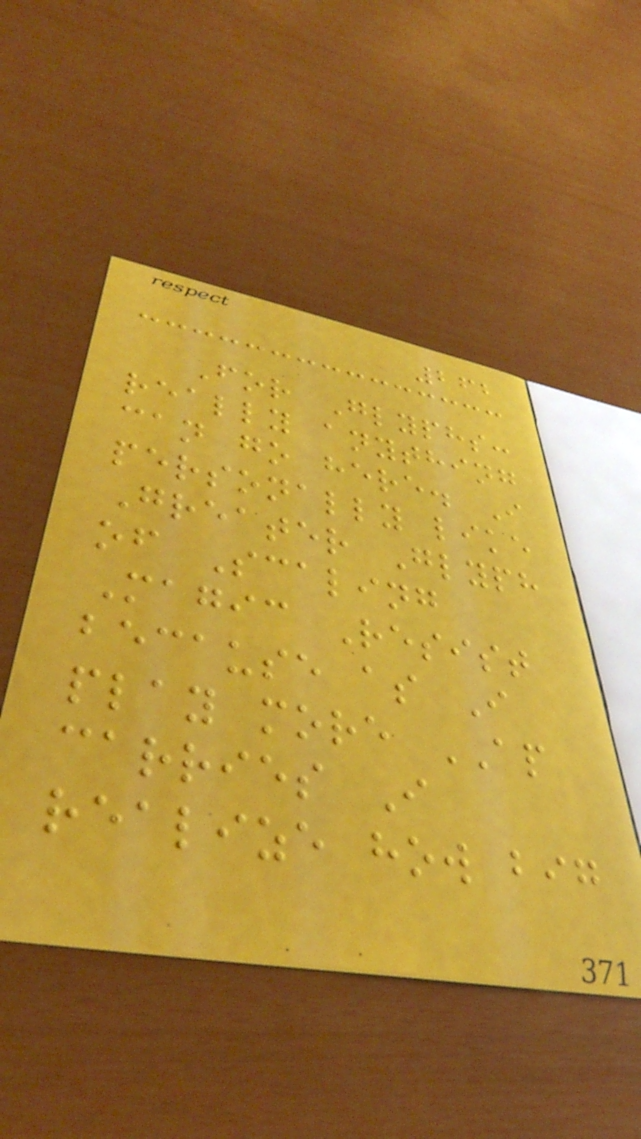262
For Glyphs:
really anything
can go here. I
personally like
Greater Glyph
of Scaling
Magic Resist
because as I
play more AP
carries I
realize how big
